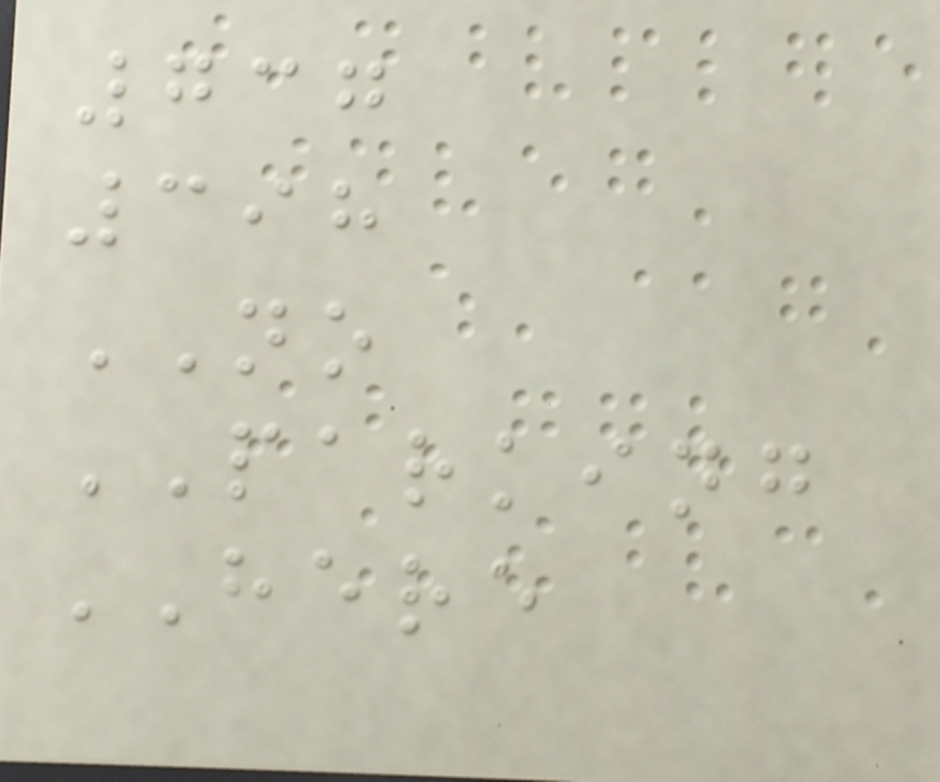737
398
NO
PARKING
HERE
